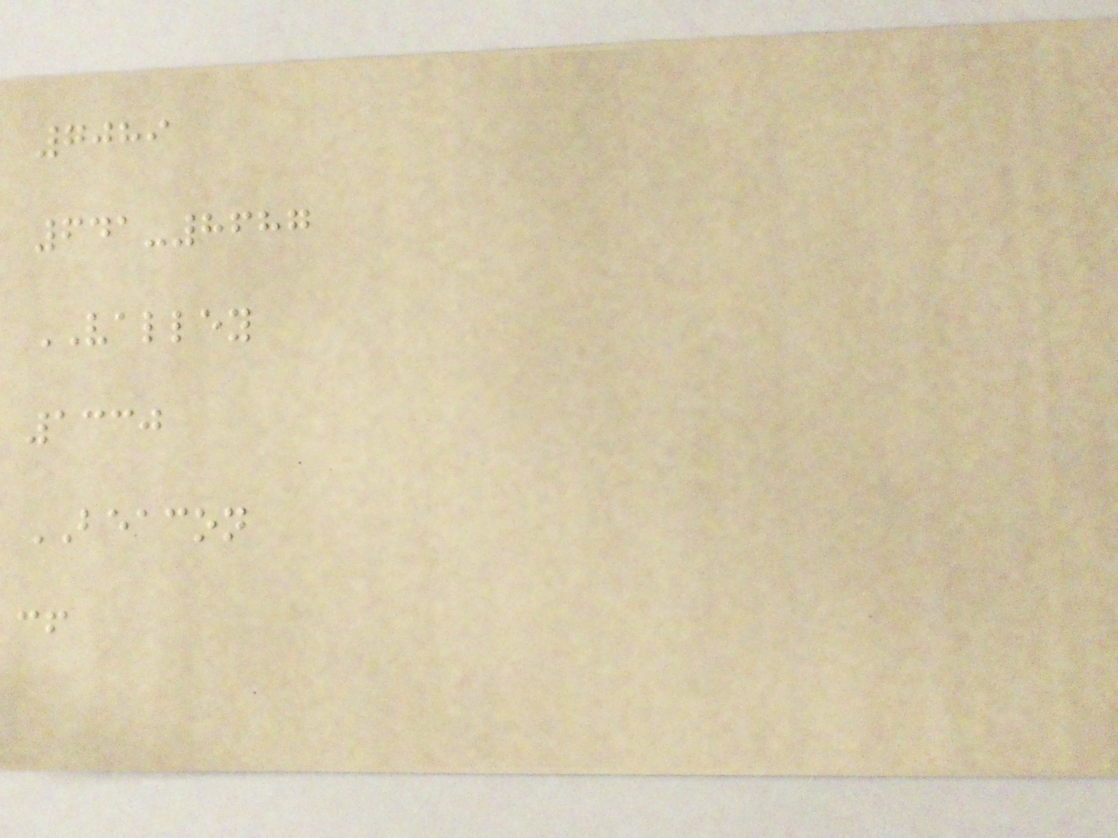7089
641-8687
VALLEY
1330
BEACON
cf
